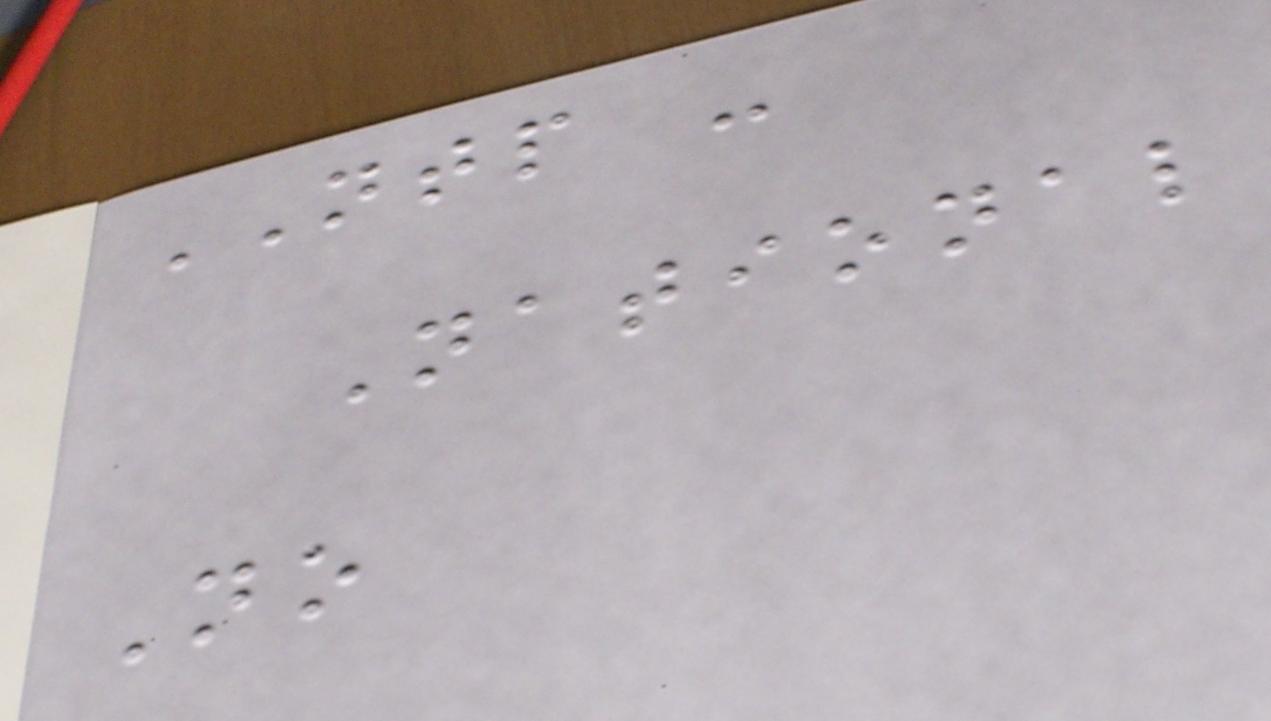NTP -
National
No
